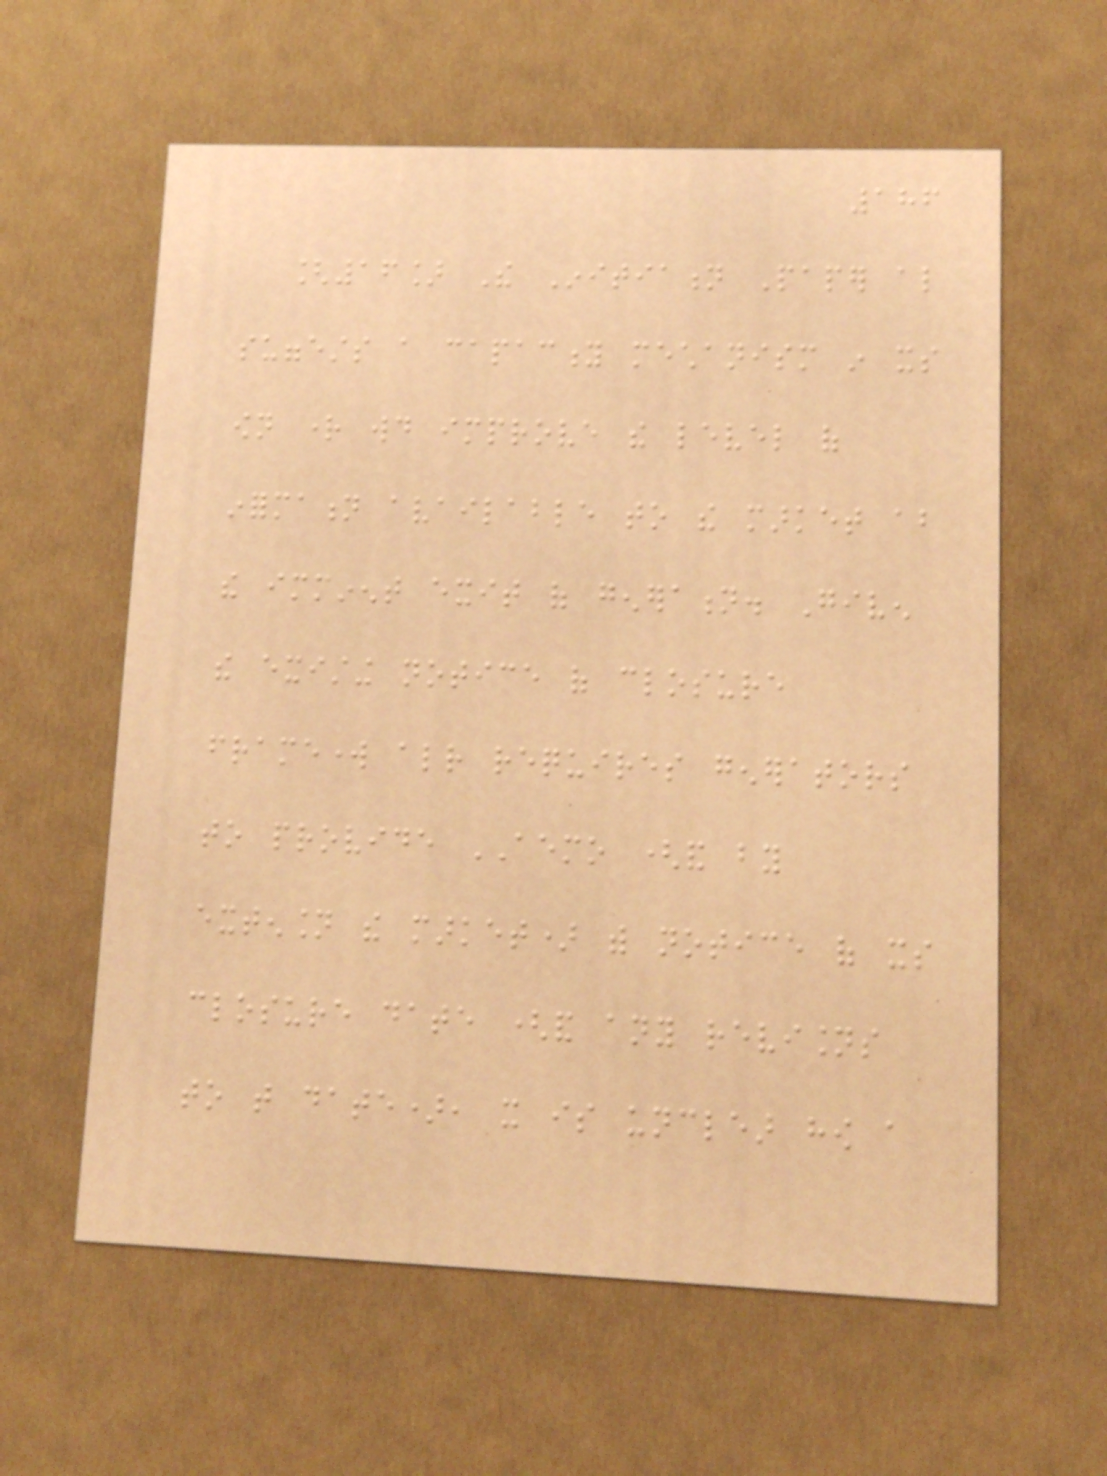186
[16] The Initiation Paper also
suggests a capacity mechanism in its
own right would improve the level of
information available to the market about
the imminent exit of generation. Given
the existing notice of closure
framework already requires generators
to provide AEMO (and by
extension the market) with notice of its
closure date (and any revisions
to that date), it is unclear how a
